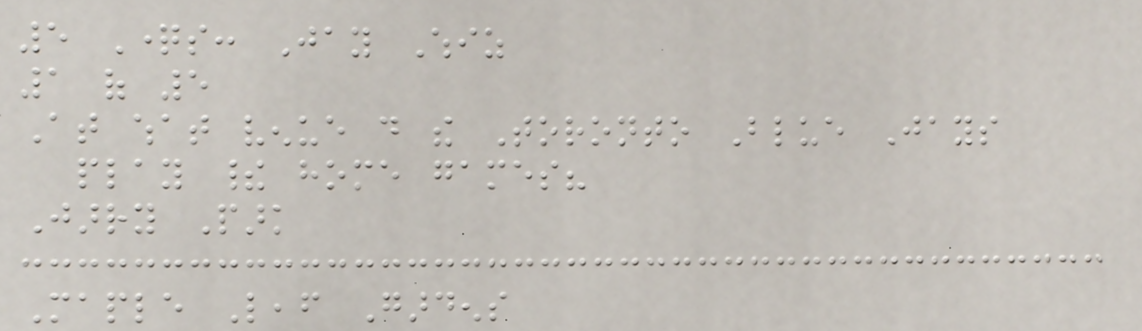5 Questions: Jay Whiz
1 of 5
At what venue do the Toronto Blue Jays
play their home games?
Jarry Park
Maple Leaf Gardens
